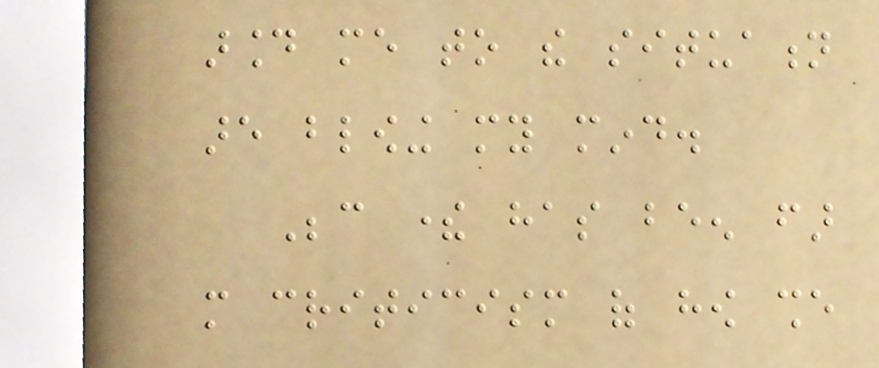around me to the situation
are blowing my mind.
Because there has been far
more criticism of how she
